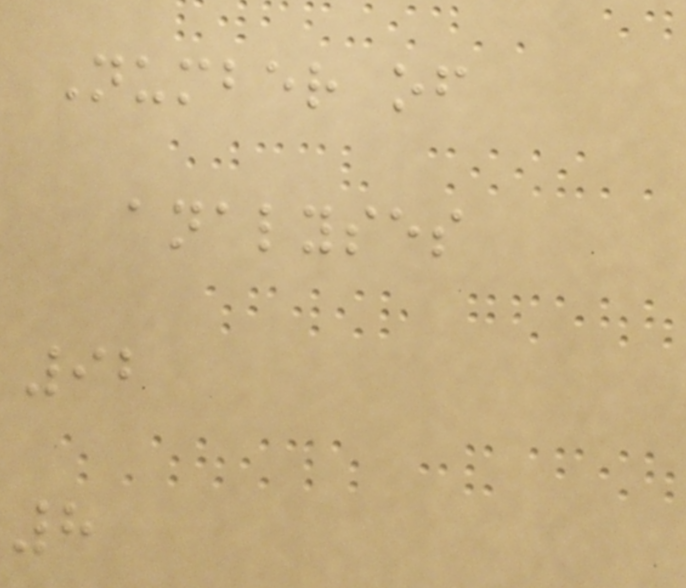Number of
analyses
92
8
